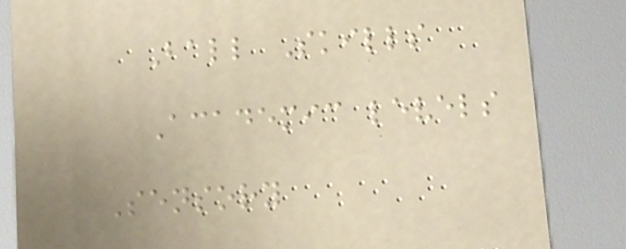Ball Skills
Academic levels
Sensory
